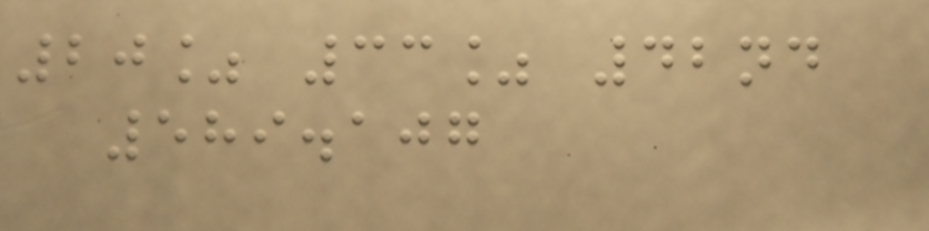20% 33% 42nd
589.107
